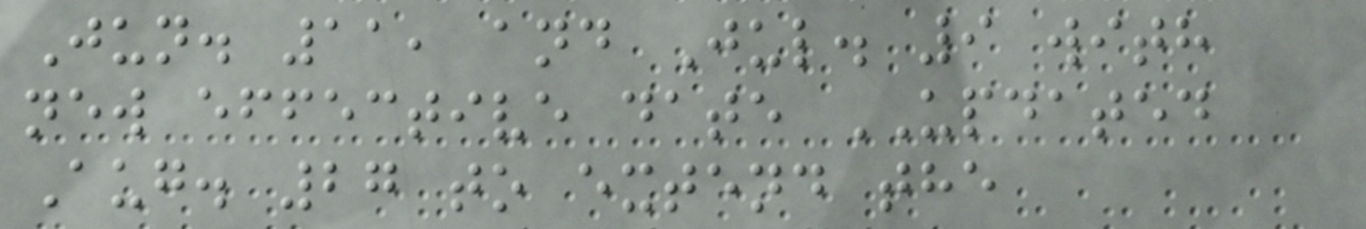Jun. 11, and Jul. 9 with
new effective date UPDATED
Aug. 27 to extend the
